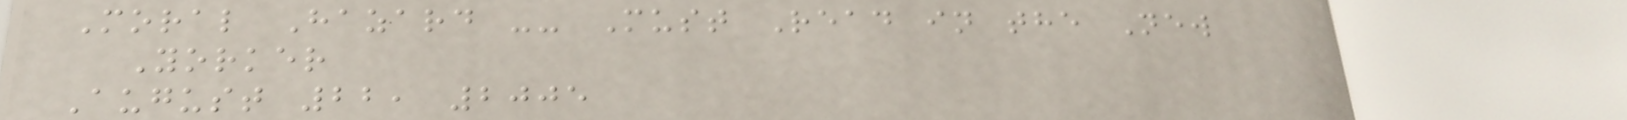Moral Hazard -- Must Read in the New
Yorker
August 22, 2005
